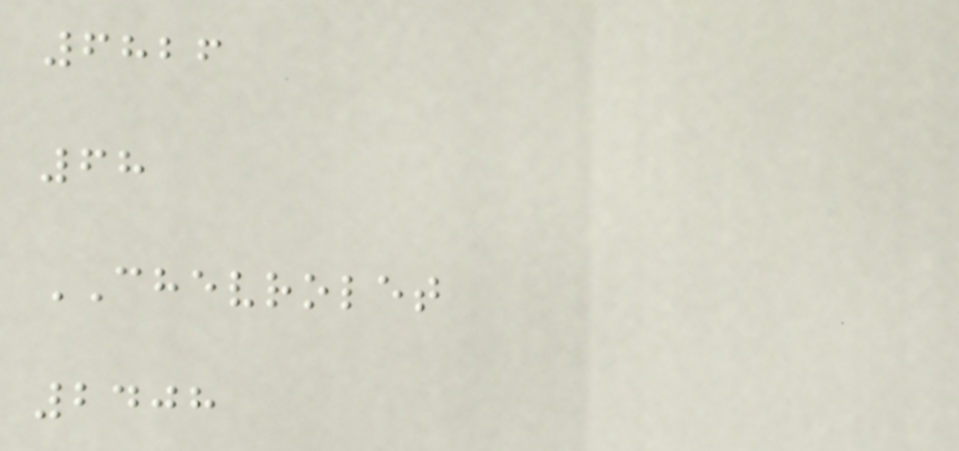6826
68
CHEVROLET
2408
